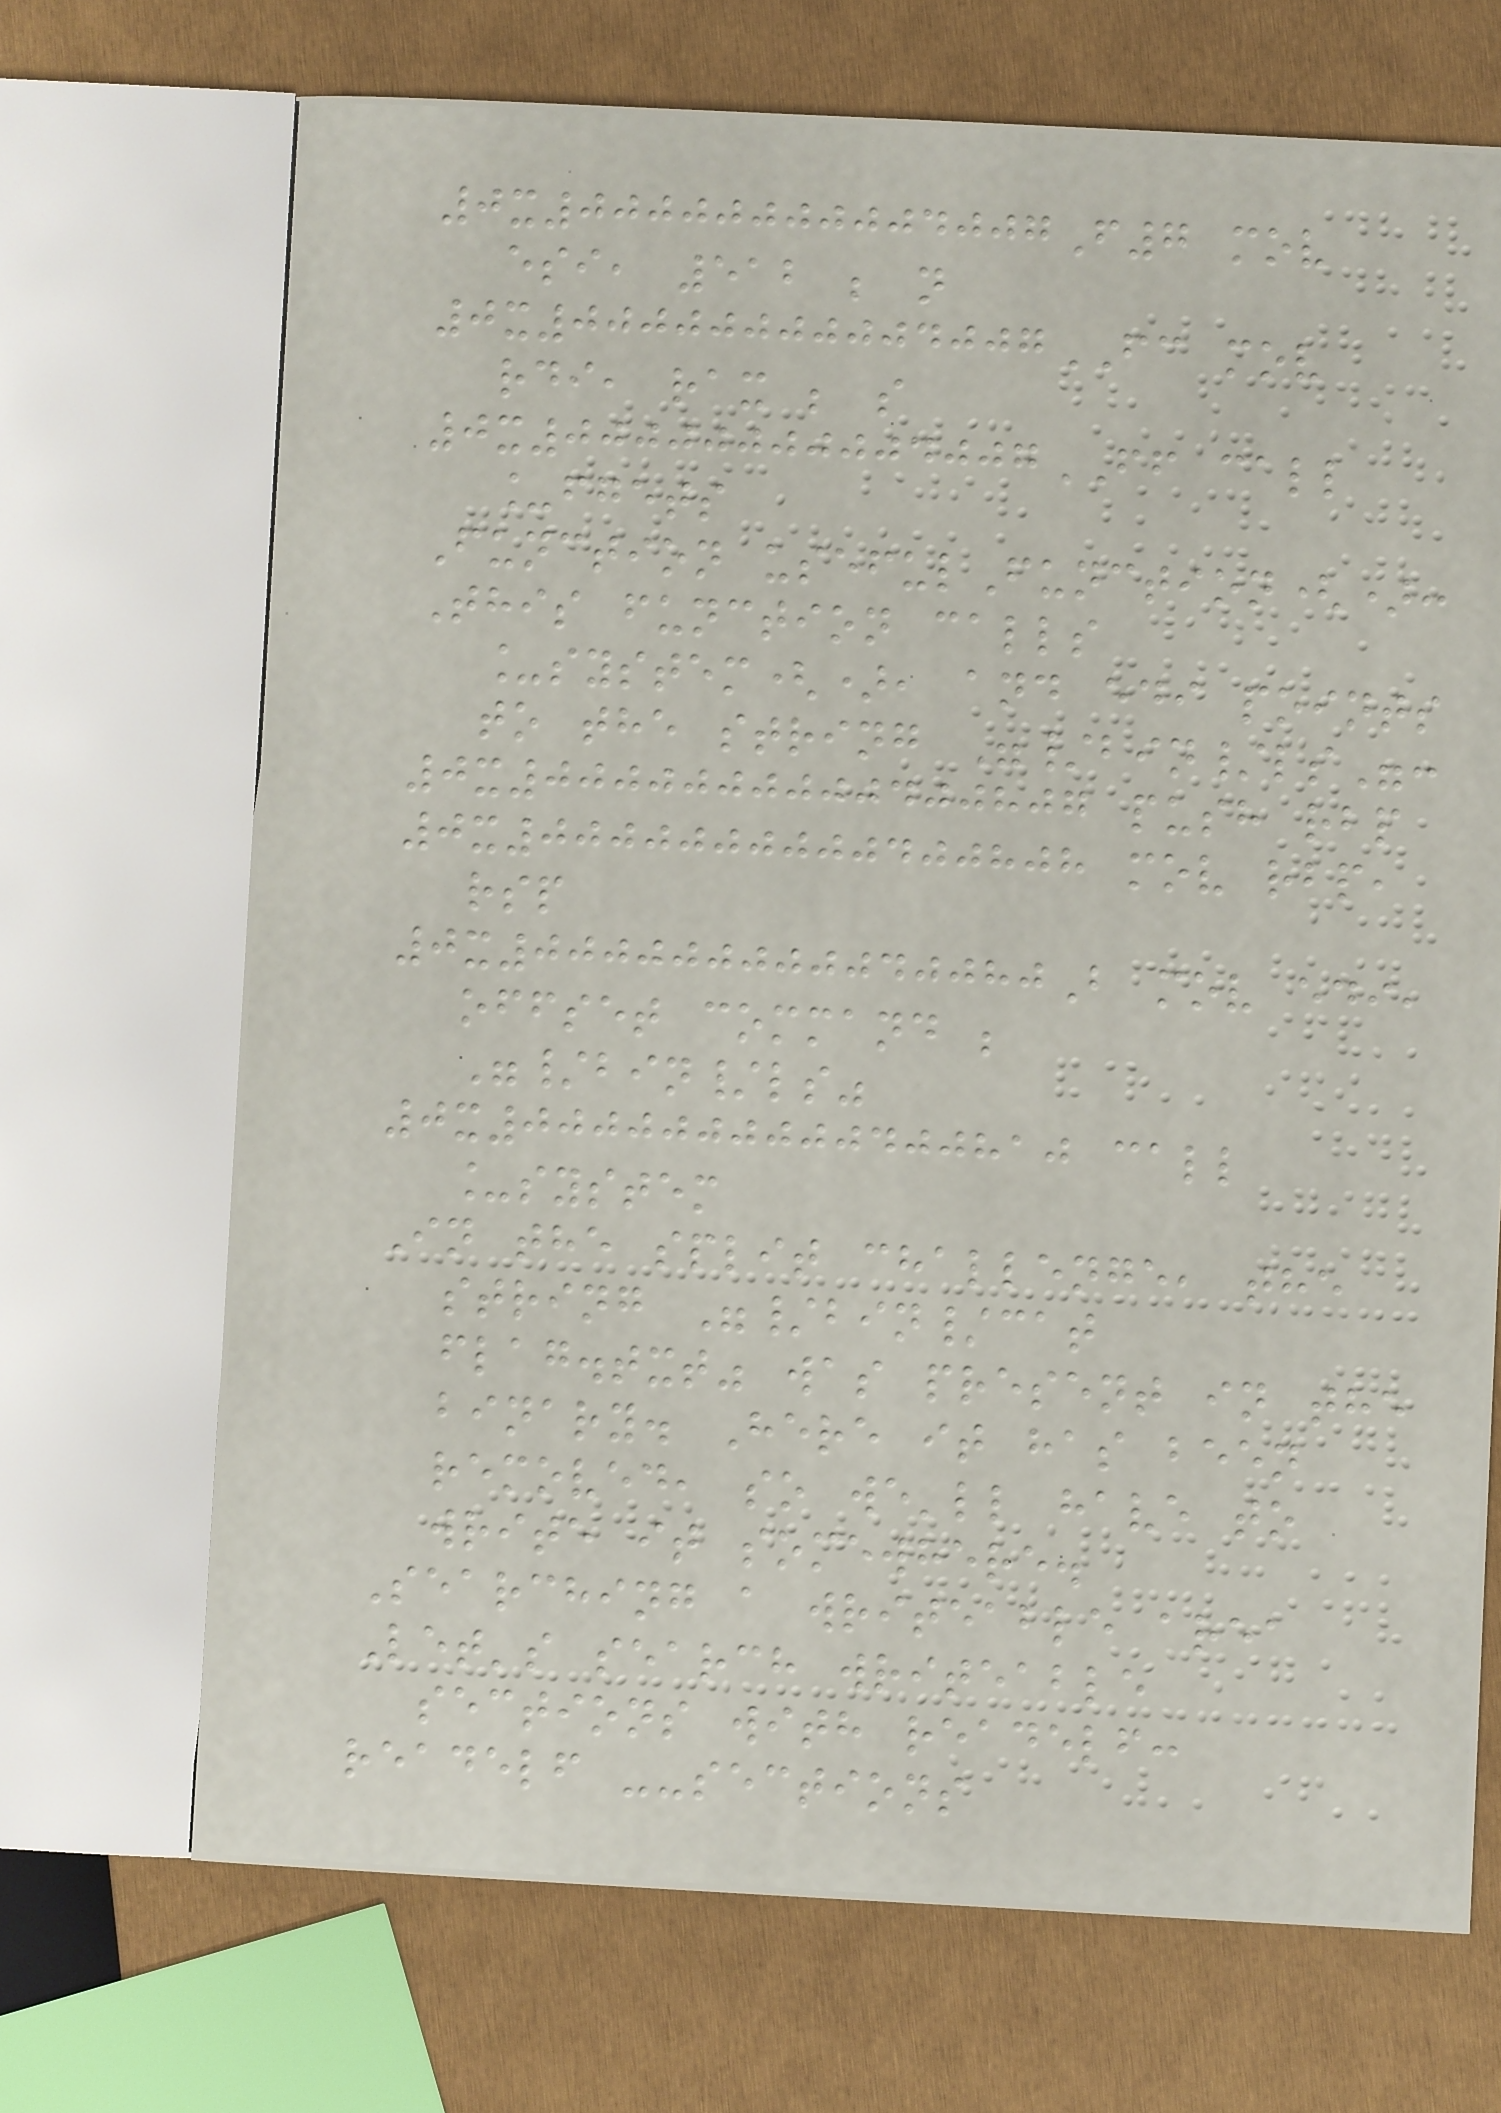0x00000000004007F7 mov
esi, 512 ; n
0x00000000004007FC mov
rdi, rax ; s
0x00000000004007FF call
_fgets
Function usefulFunction():
This function calls
_system(), and edi points
to the string "/bin/ls":
0x0000000000400807 push rbp
0x0000000000400808 mov rbp,
rsp
0x000000000040080B mov edi,
offset command ;
"/bin/ls"
0x0000000000400810 call
_system
In the split challenge, the
string "/bin/cat
flag.txt" was present in the
binary. Here it has been
removed, so we'll have to
write it somewhere.
Searching a writeable area
Let's search writeable
sections with readelf:
readelf --sections
